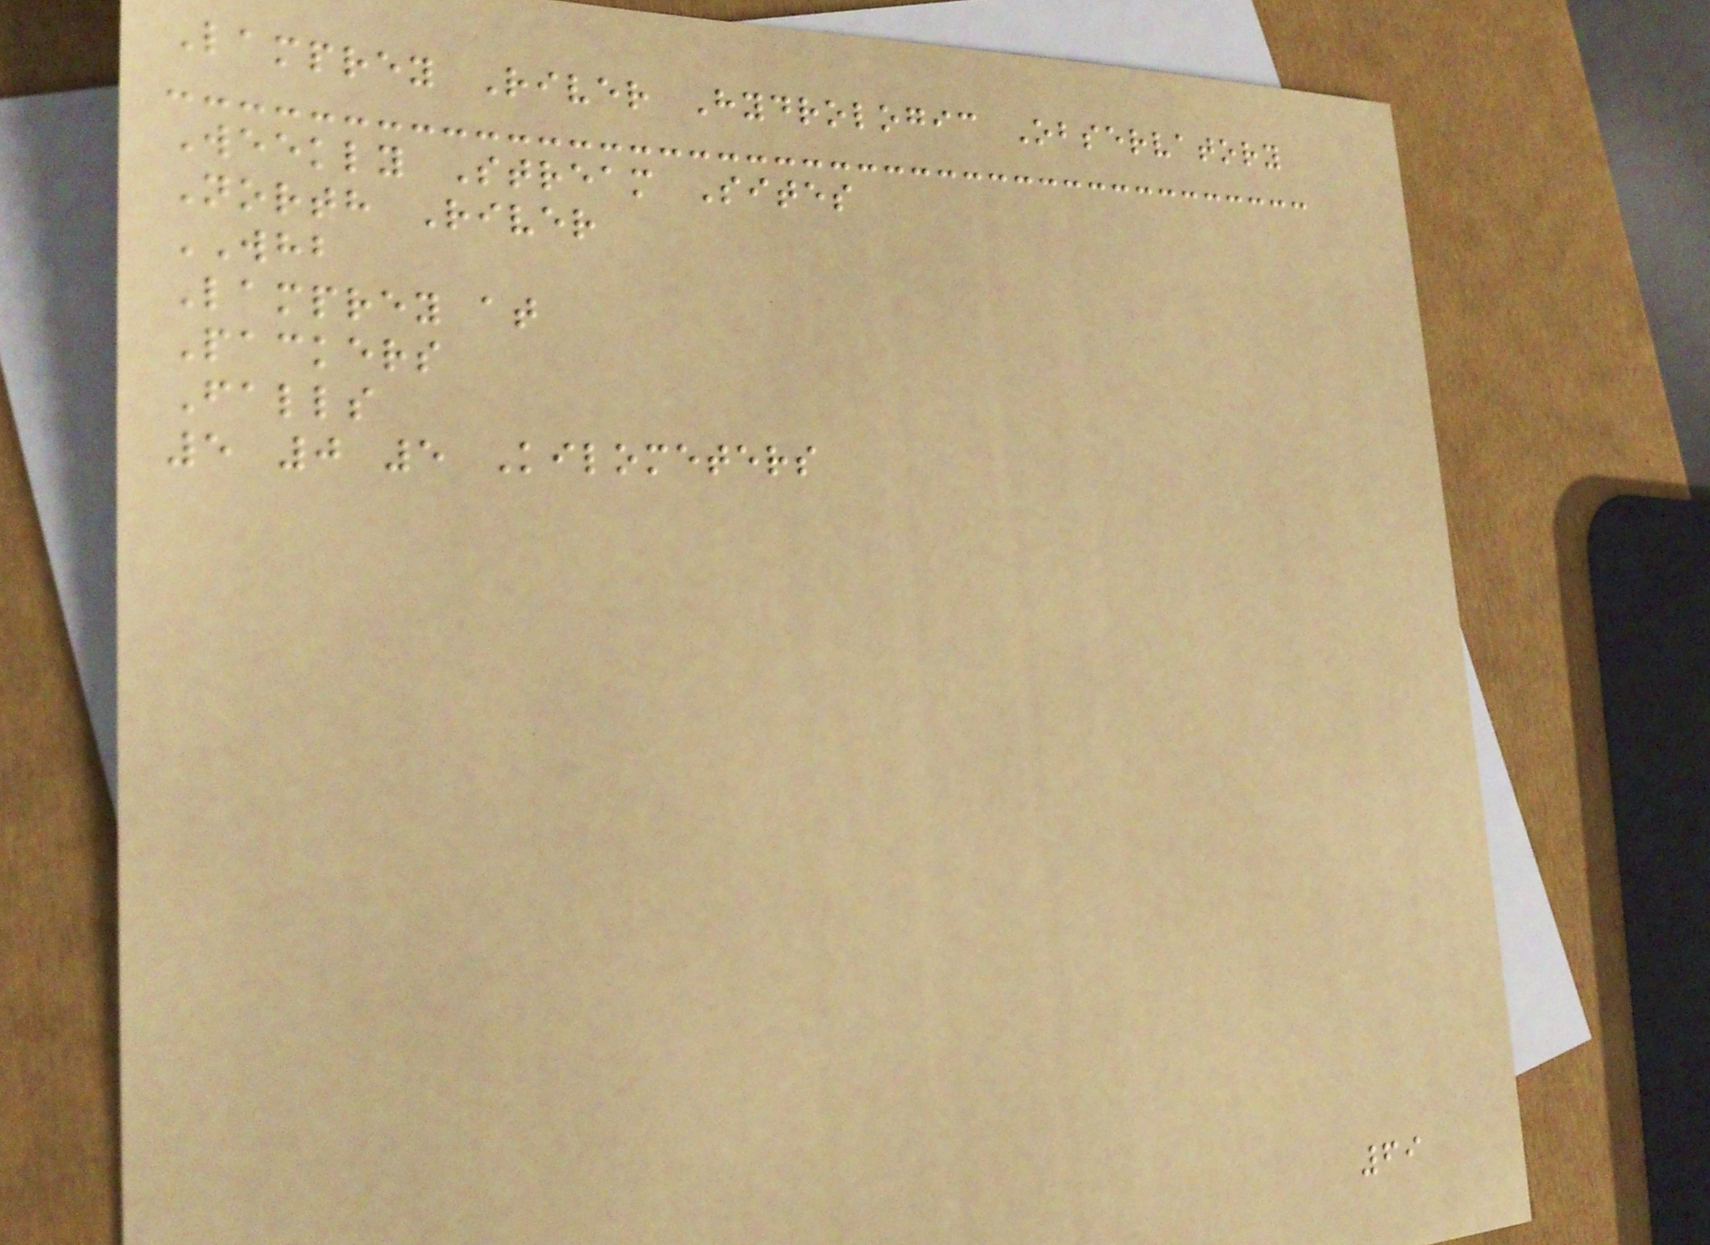Lamprey River Hydrologic Observatory
Weekly Stream Sites
North River
WHB
Lamprey at
Packers
Falls
5 0 5 Kilometers
69
